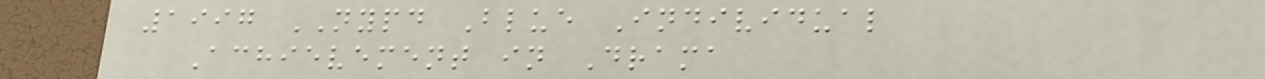1997 NYPD Blue Individual
Achievement in Drama
